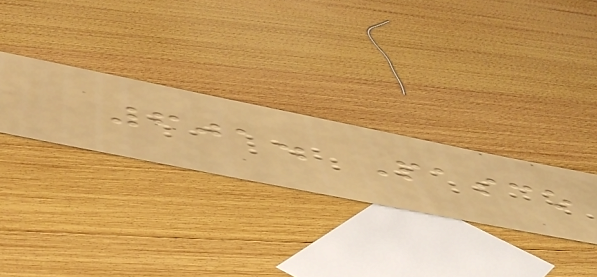601. Pasco
